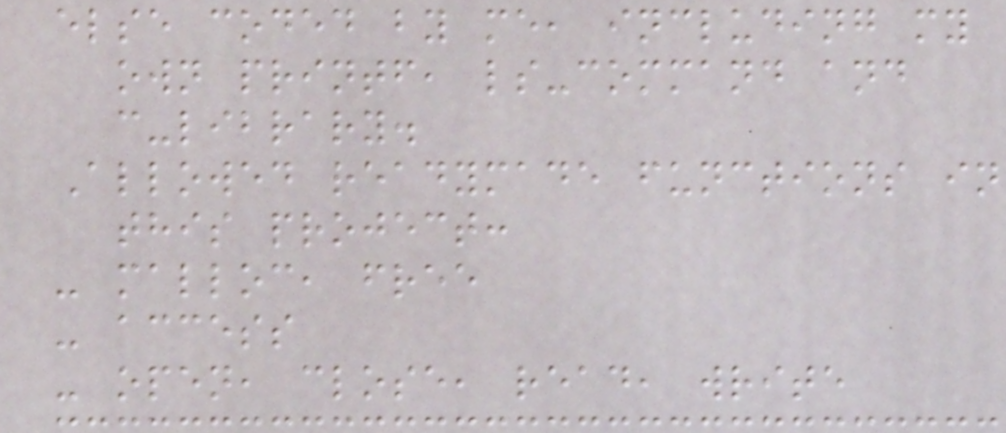else coded by me, including my
own printf, ls-command and
c-library.
Allowed readymade functions in
this project:
- malloc, free
- access
- open, close, read, write
